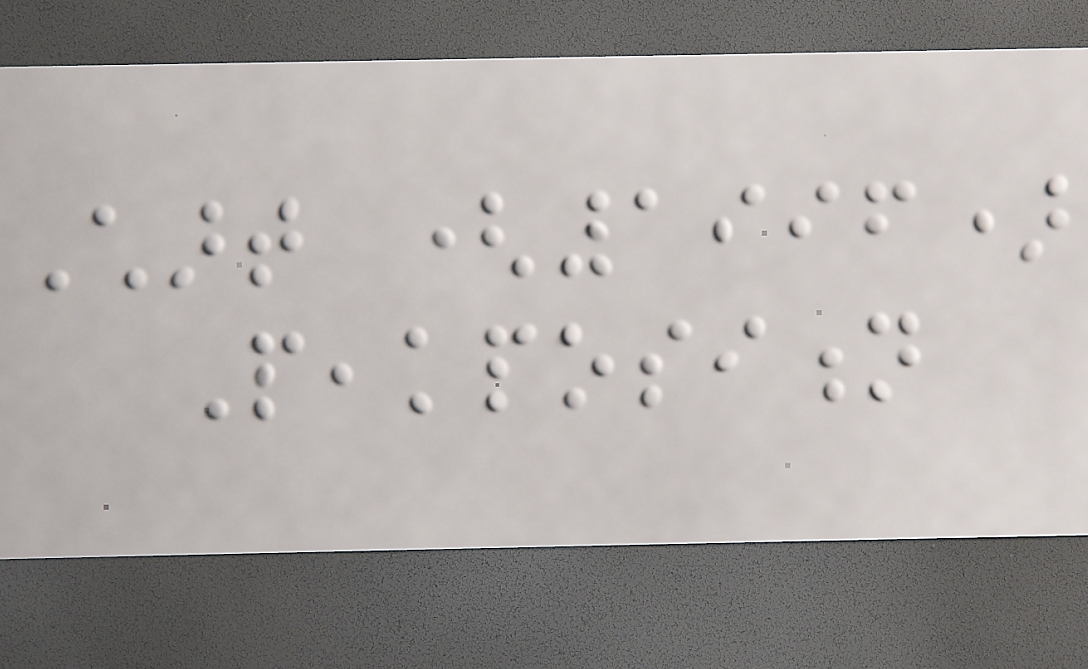Chart (1996)
Peakposition
